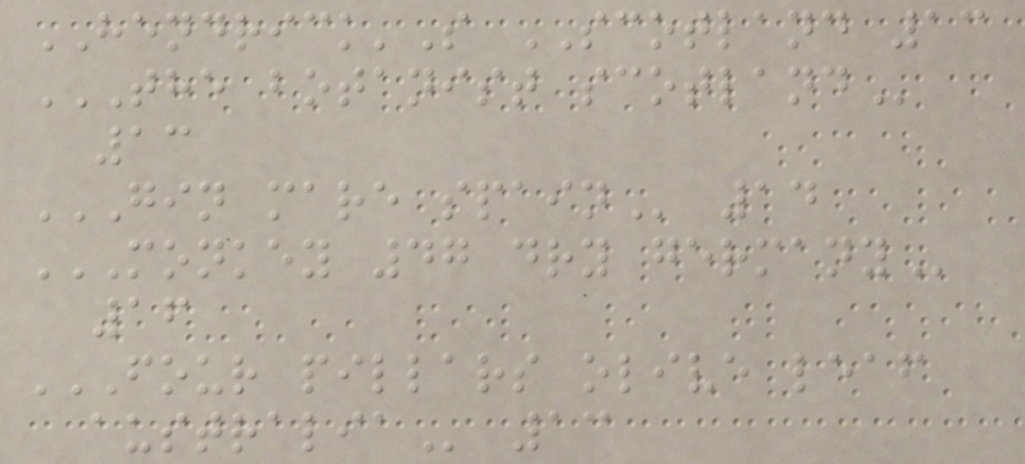HENDRICK'S SCOTLAND 13
THE BOTANIST SCOTLAND
13
GIN MARE SPAIN 14
MONKEY 47 DRY GERMANY
16
FOUR PILLARS OLIVE LEAF
AUSTRALIA 13
